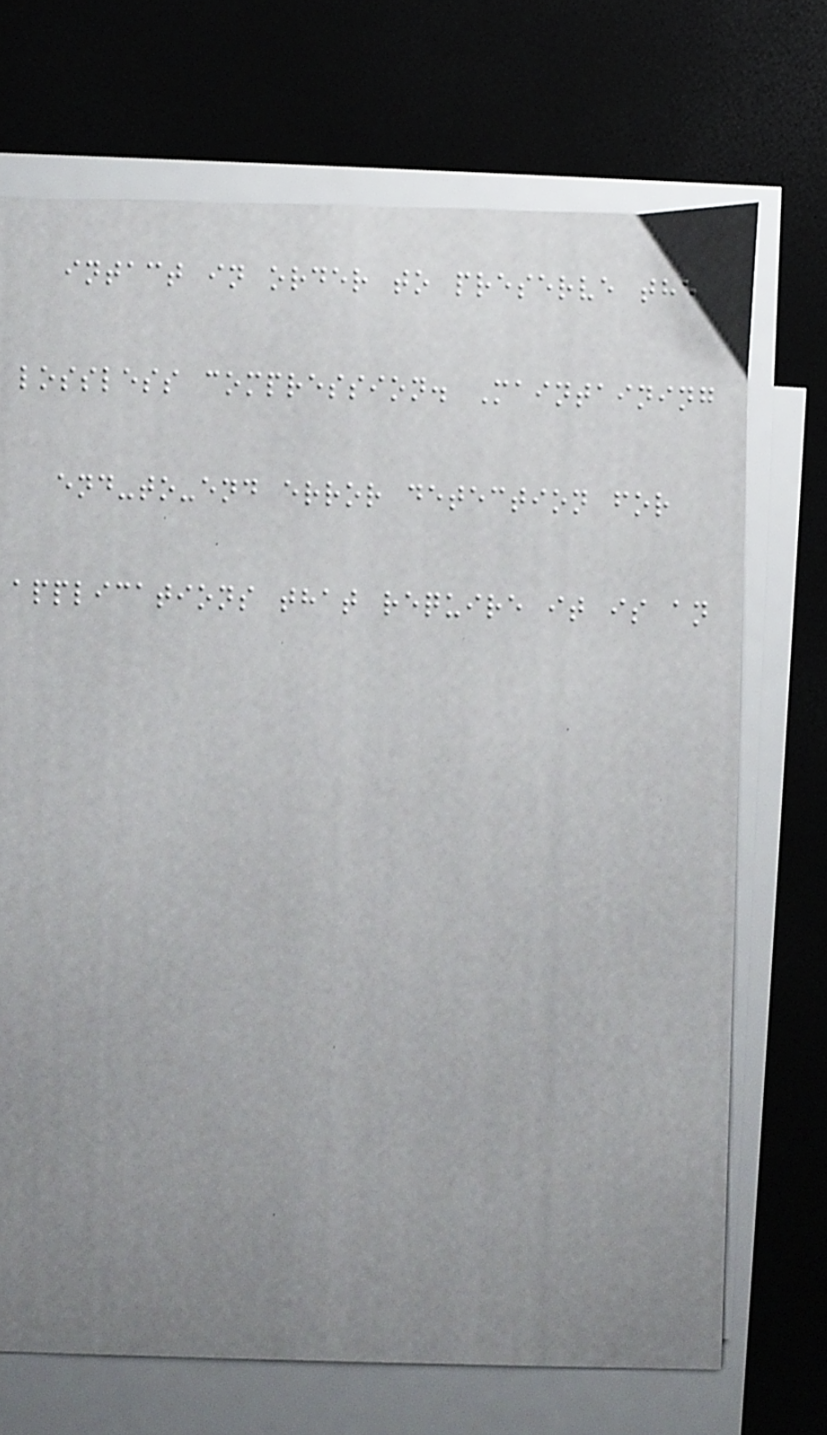intact in order to preserve the
lossless compression. Maintaining
end-to-end error detection for
applications that require it is an
